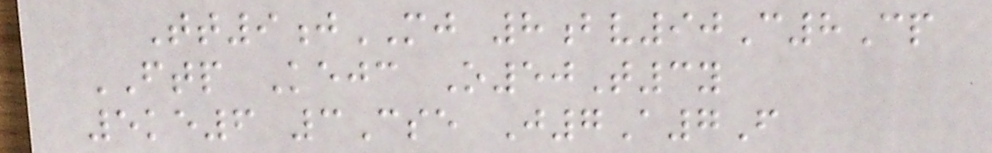Tt9jMJ 8bv90C8Cp
FTP Kejc O50T3y
5ke6 3Cse J7A7F
